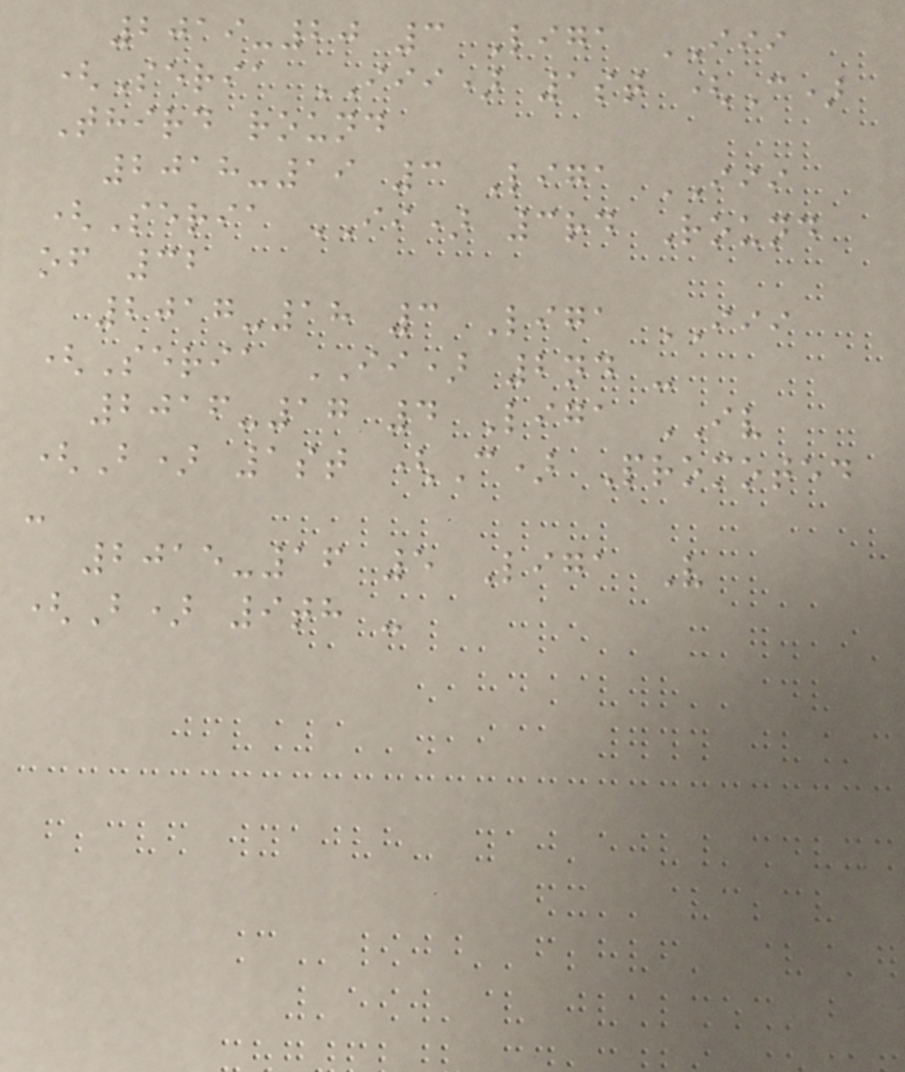2019-20 3 Liga III
(Seria III) 1st (C)
Third round
2018-19 3 Liga III
(Seria II) 3rd Round
of 32
2017-18 3 Liga III
(Seria II) 2nd -
2016-17 4 Liga IV
(B) 1st (C) Promoted
-
2015-16 5 Liga V
(B) 9th -
